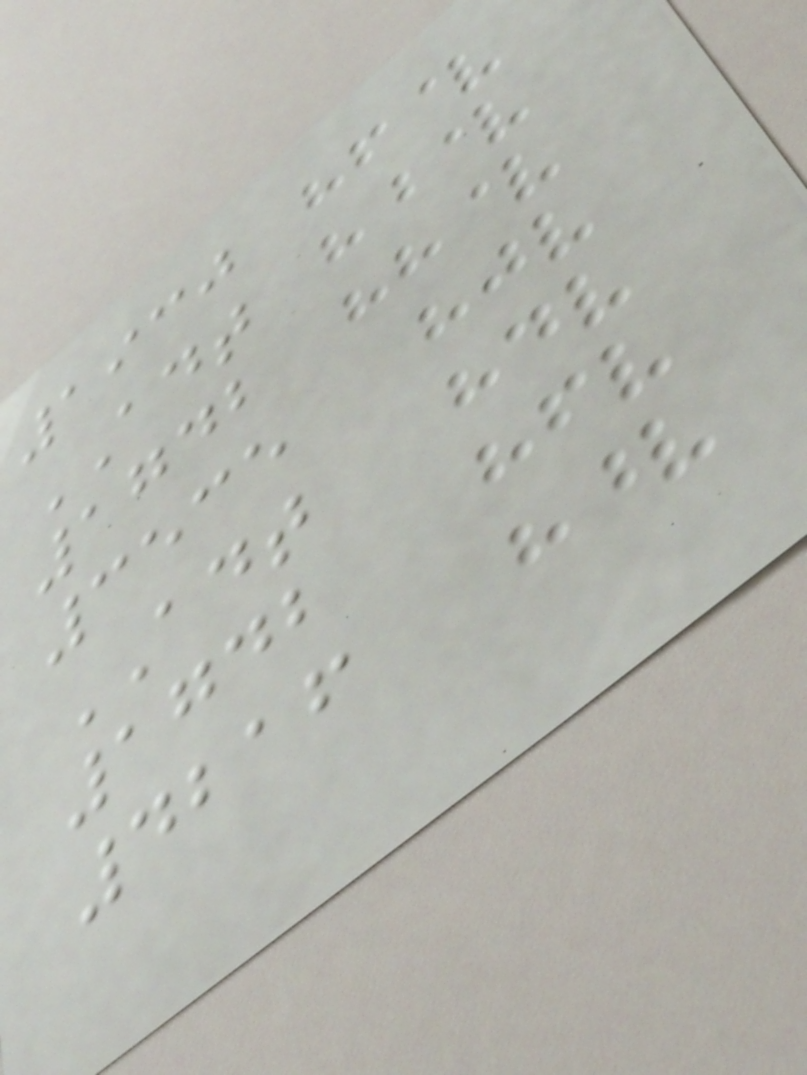1930
ADT
1742
3535
ADT
1742
4216
